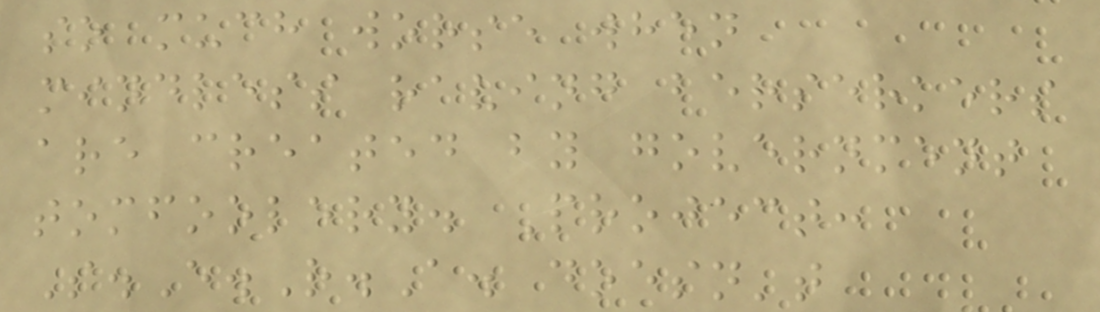so much worse when
mindless raving berserkers
are created by government
tomfoolery. Project:
S.E.R.A. doesn't
